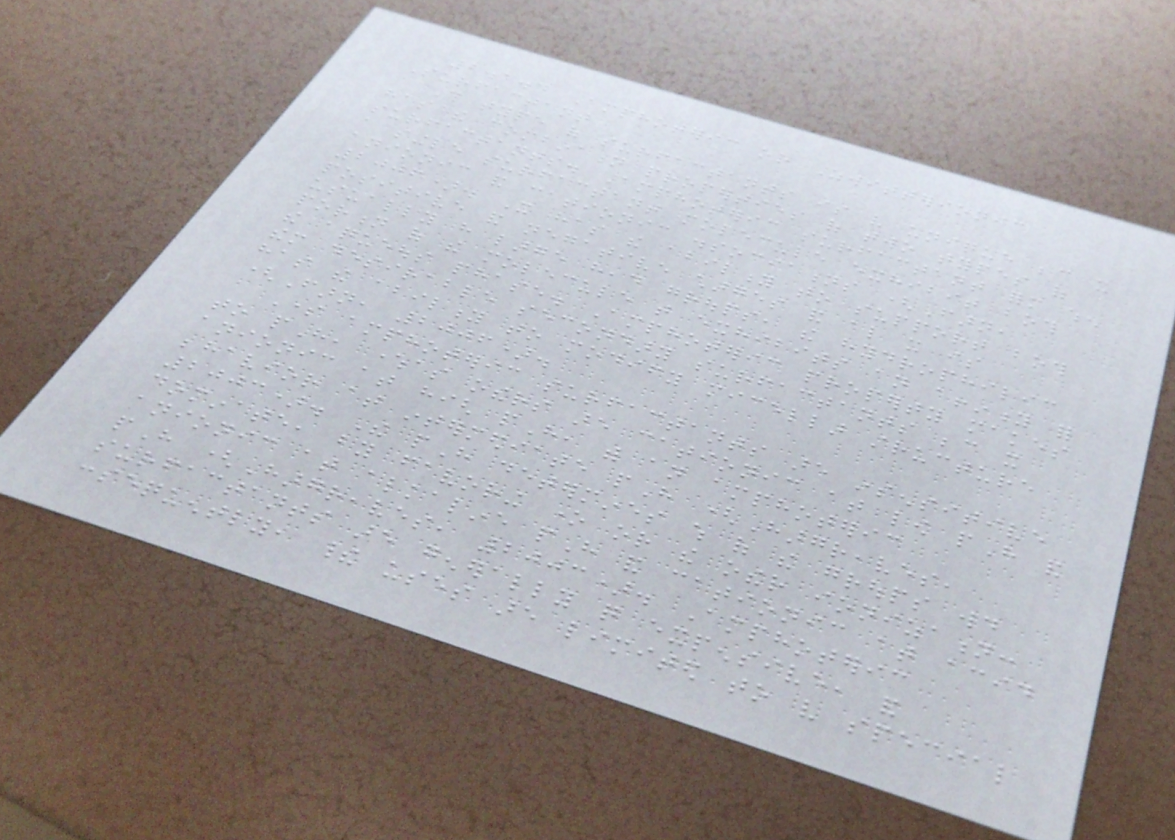2.1.4 Amphoteric or Zwitterionic
Surfactant
This type of surfactants is very unique because it
has the combination properties of two types of
surfactants. Amphoteric surfactant form when
a single surfactant molecule exhibit both
anionic and cationic dissociations (Farn,
2006). It has the ability to support both
positive and negative charges and also it is
usually have large head groups, the hydrophilic
portion of the molecule that exhibits an affinity for
the aqueous phase. Amphoteric property makes
them desirable secondary surfactants because it
has the ability to modify micellar structure
(Farn, 2006).
Some amphoteric surfactants are insensitive
to pH, whereas others are cationic at low pH and
anionic at high pH, with an amphoteric
behavior at intermediate pH (Hargreaves,
2003). The pH determines which of the groups would
dominate, by favoring one or the other ionization:
anionic at alkaline pH and cationic at acid
pH (Hargreaves, 2003). Amphoteric
surfactants are generally quite expensive, and
consequently, their uses are limited to very special
